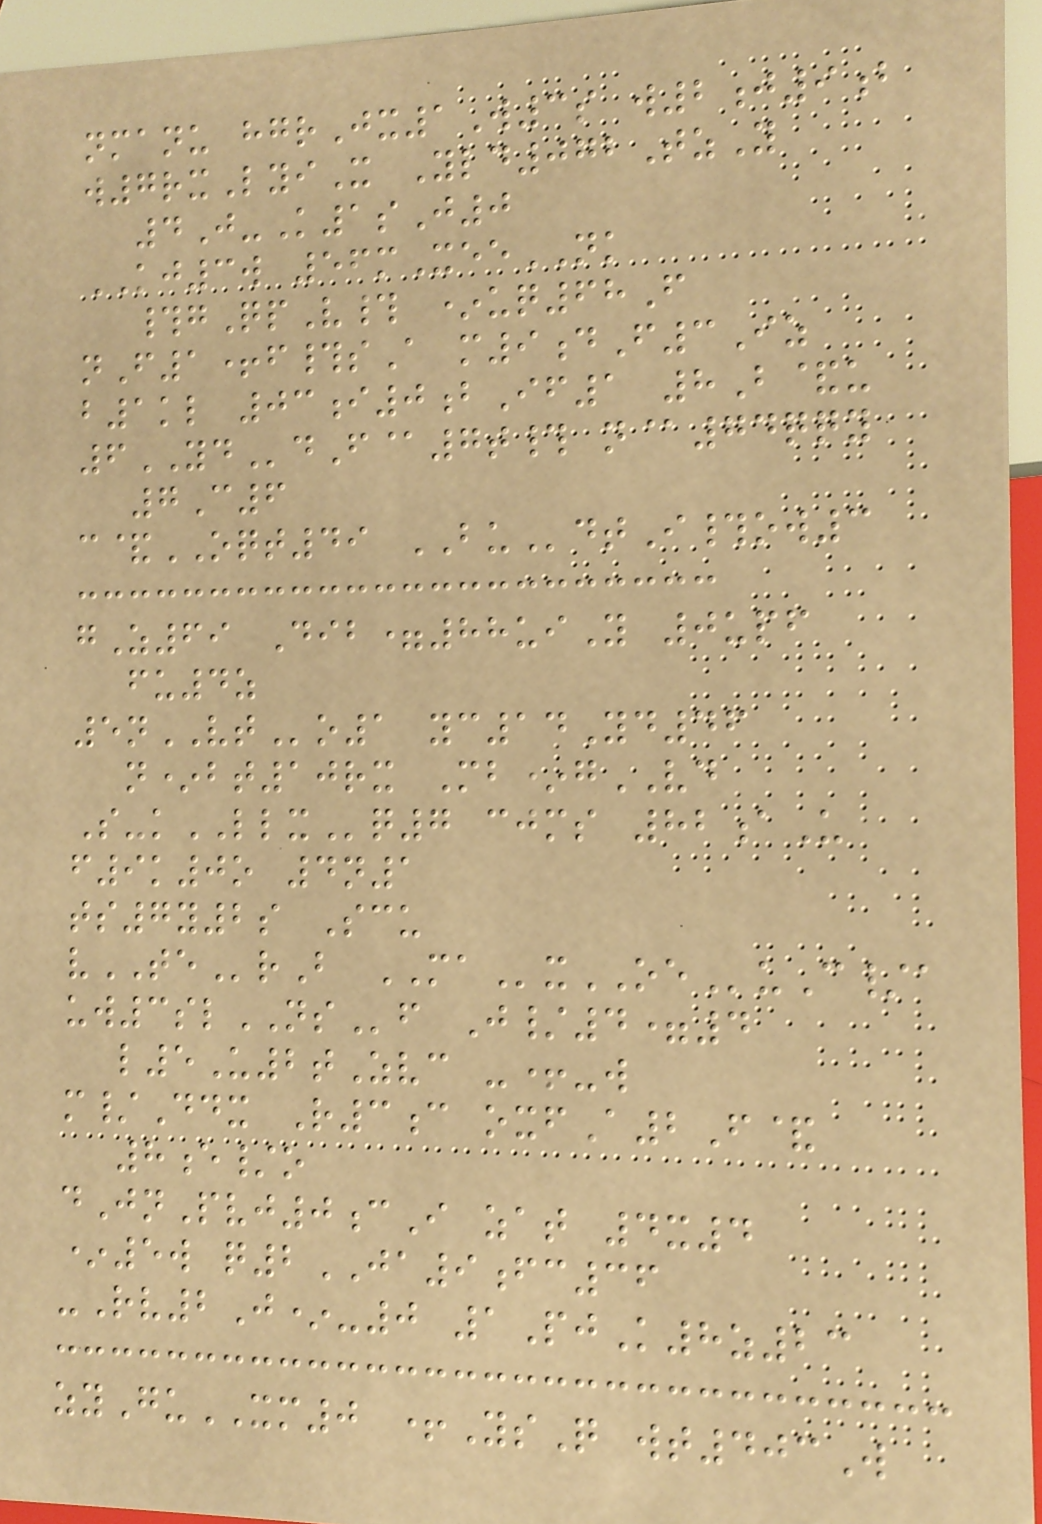nmanu hgrJx1W3s w2j9b
w7rxLyiX Yld072TzY
4J-K1sJ0
KJ3w 56mXeeNK
#gQpV# *uq68F
nF1+f#sA m9dF3Iz
b1kl 03i0bIf1 8B&u
6YDdF@7t# n@74qqy
7C6
c&OQT49 BUdtI#ow3
gZ69 Dib=88uiY 0upf
fu4z
5nVTo1 yc14Yd46
n*bt10rx Mb*gVD
S-kLLXq7 cjms 82aU
f9k0o 4n1
ts7y2s Scu
vTErB MAxOEuC/a
uw3slNSf J/4=4
l5U2tZvc -+-w
m/Ddx R3c oxfA2F&
8e/o
dJnPvj0cI zat 4x4
*5w q2JA9fc36
-Rv2J*-0 1PjK8z23
zyGuXM0 +YsQ wt403W
